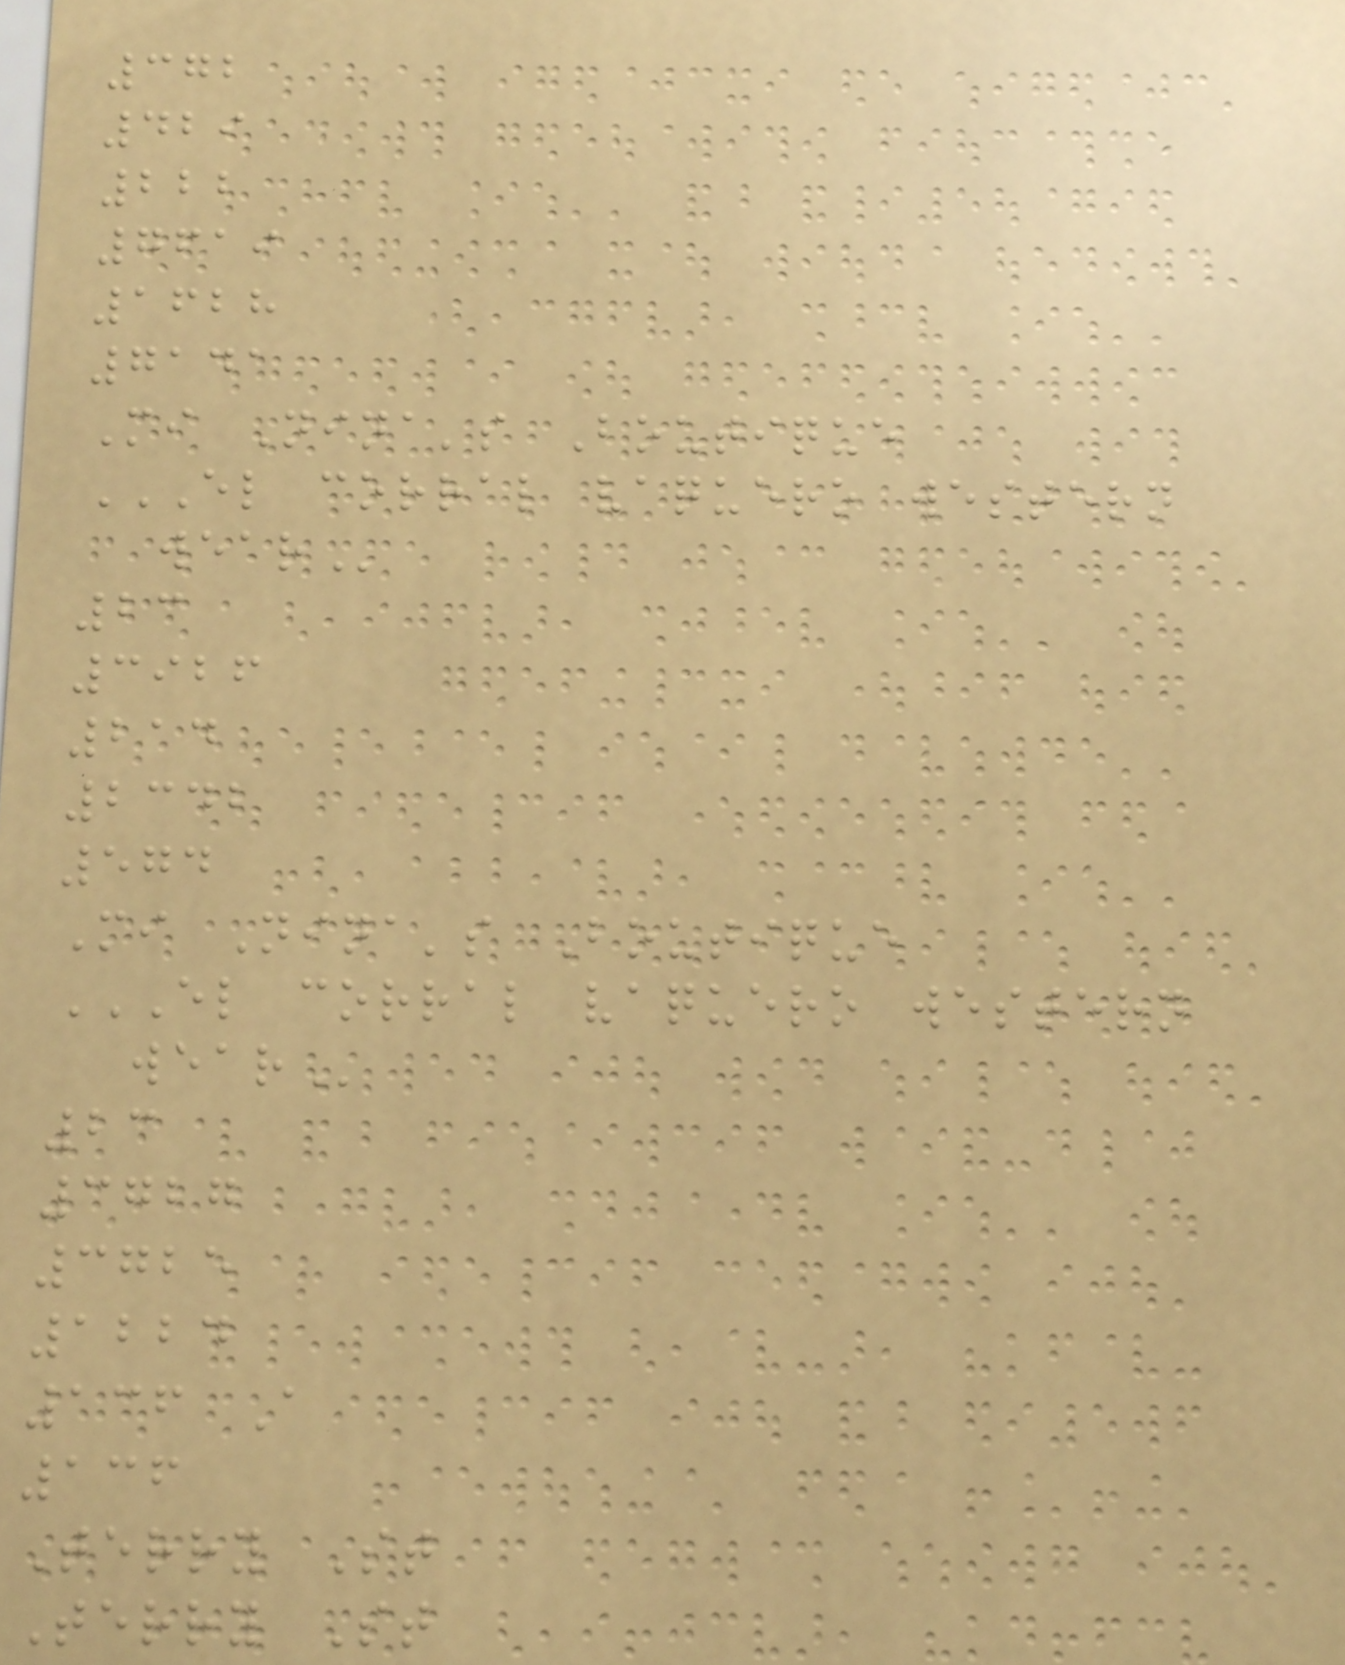372
429
222
7619
1628
7141
Mi Nina's Boutique
EL CORRAL VAQUERO WESTERN
WEAR
23
3926
214
2342
574
Mi Nina's Boutique
EL CORRAL VAQUERO WESTERN
WEAR
23
3727
3725
1224
136 A
136
Terry St
Terry St
